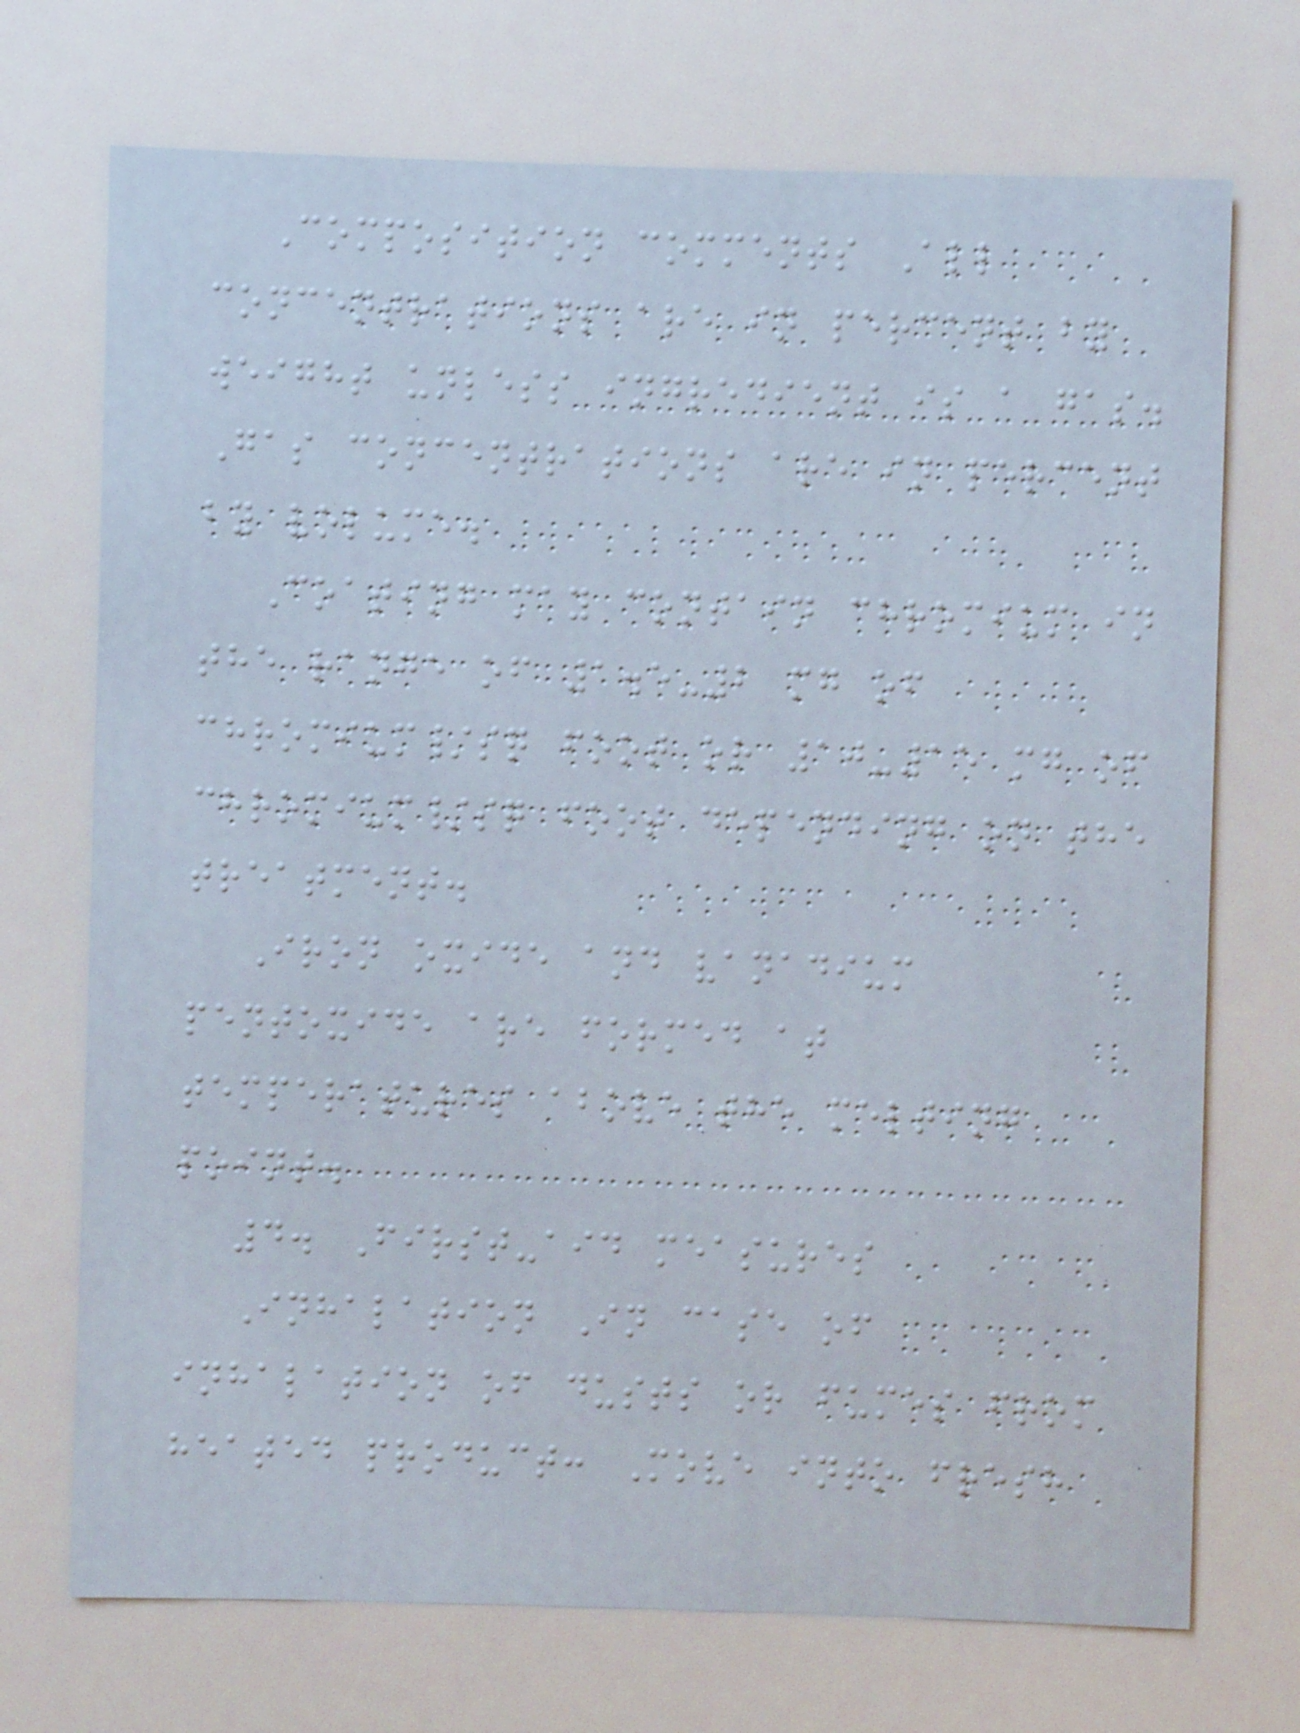Composition comments All
concentrations are in percent by
weight unless ingredient is a gas.
Gas concentrations are in percent
by volume.
Coating may contain chromium in
the range of 1.5-2 mg of
chromium/sq foot or 10-15 mg of
chromium/sq foot depending on the
treatment.
Iron oxide and vanadium
pentoxide are formed at
temperatures above the melting
point.
4. First-aid measures
Inhalation In case of
inhalation of dusts or fumes from
heated product: Move into fresh
